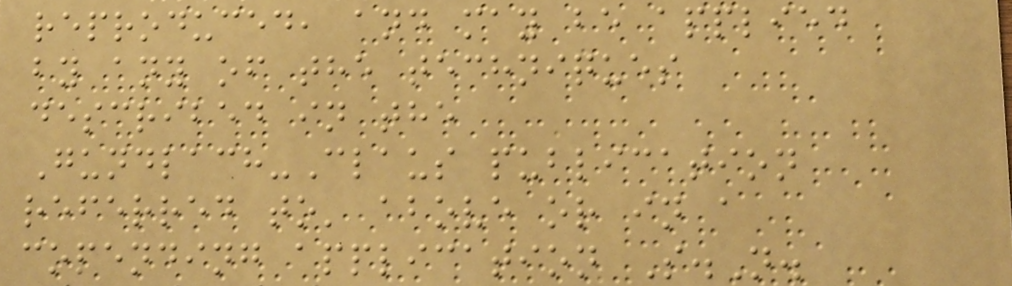reproduced, and may be applied
by any of the techniques
described in the
Gundlach-Claus publication
referred to' above or in a
copending application S.N.
